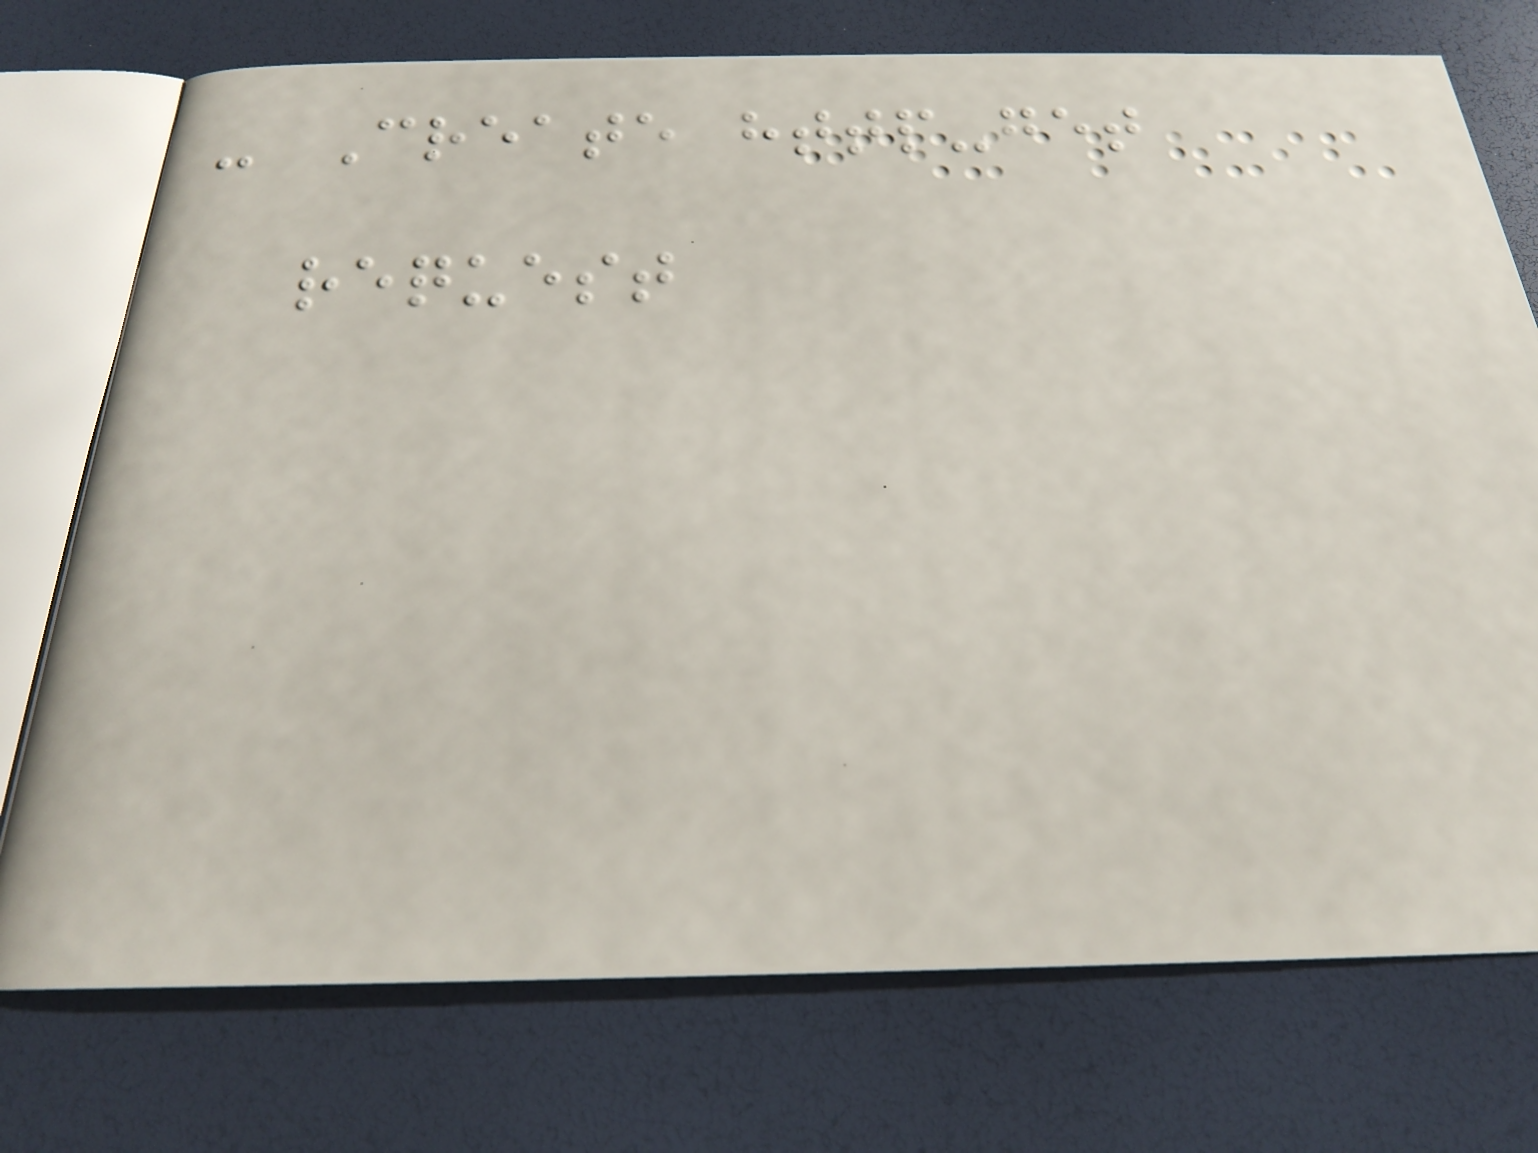- Create http-get
request
